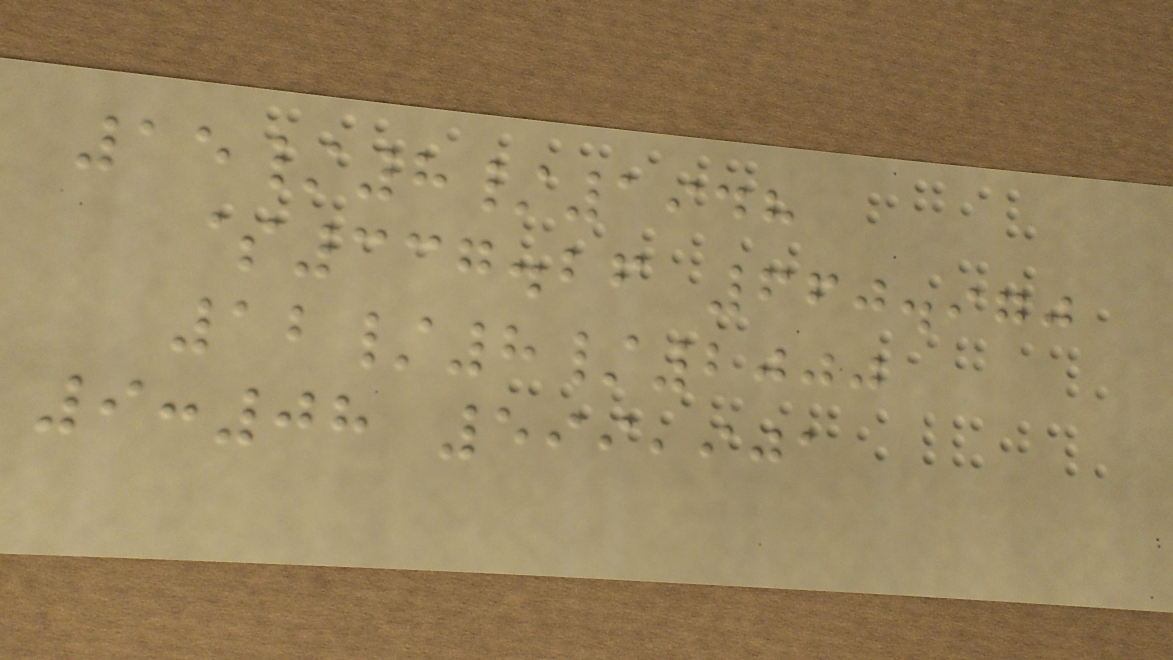15/8/1948
$337.26 660.970
12/8/2000
9:08 599,901
